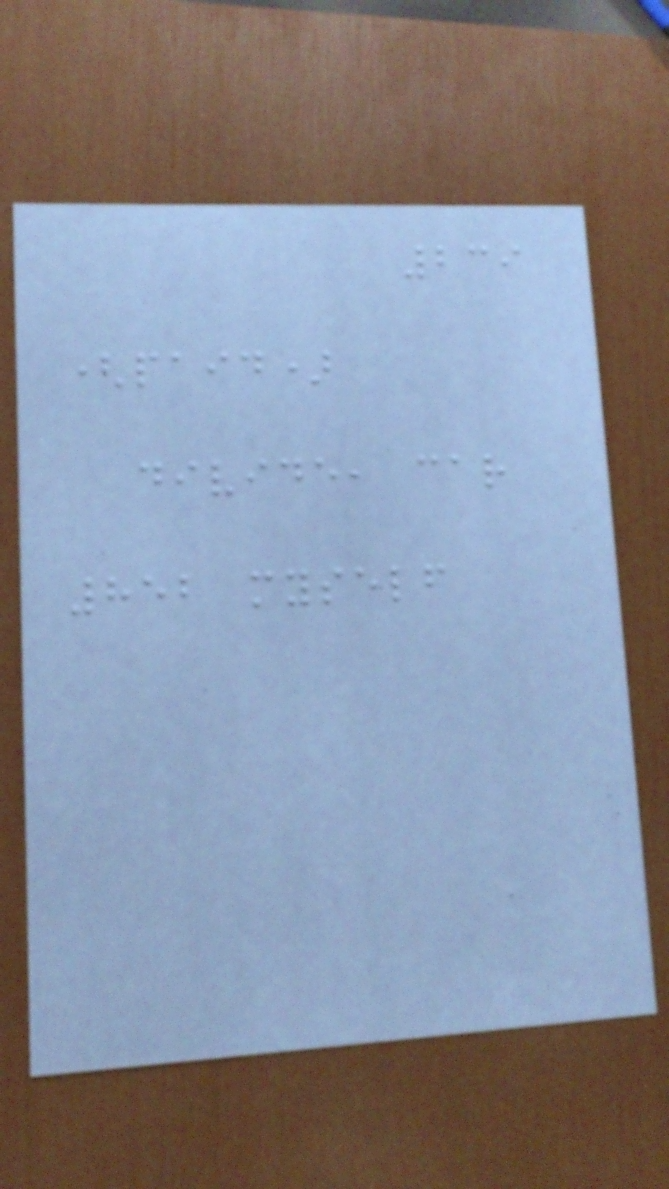239
(paid)
divide, car
852 myself
